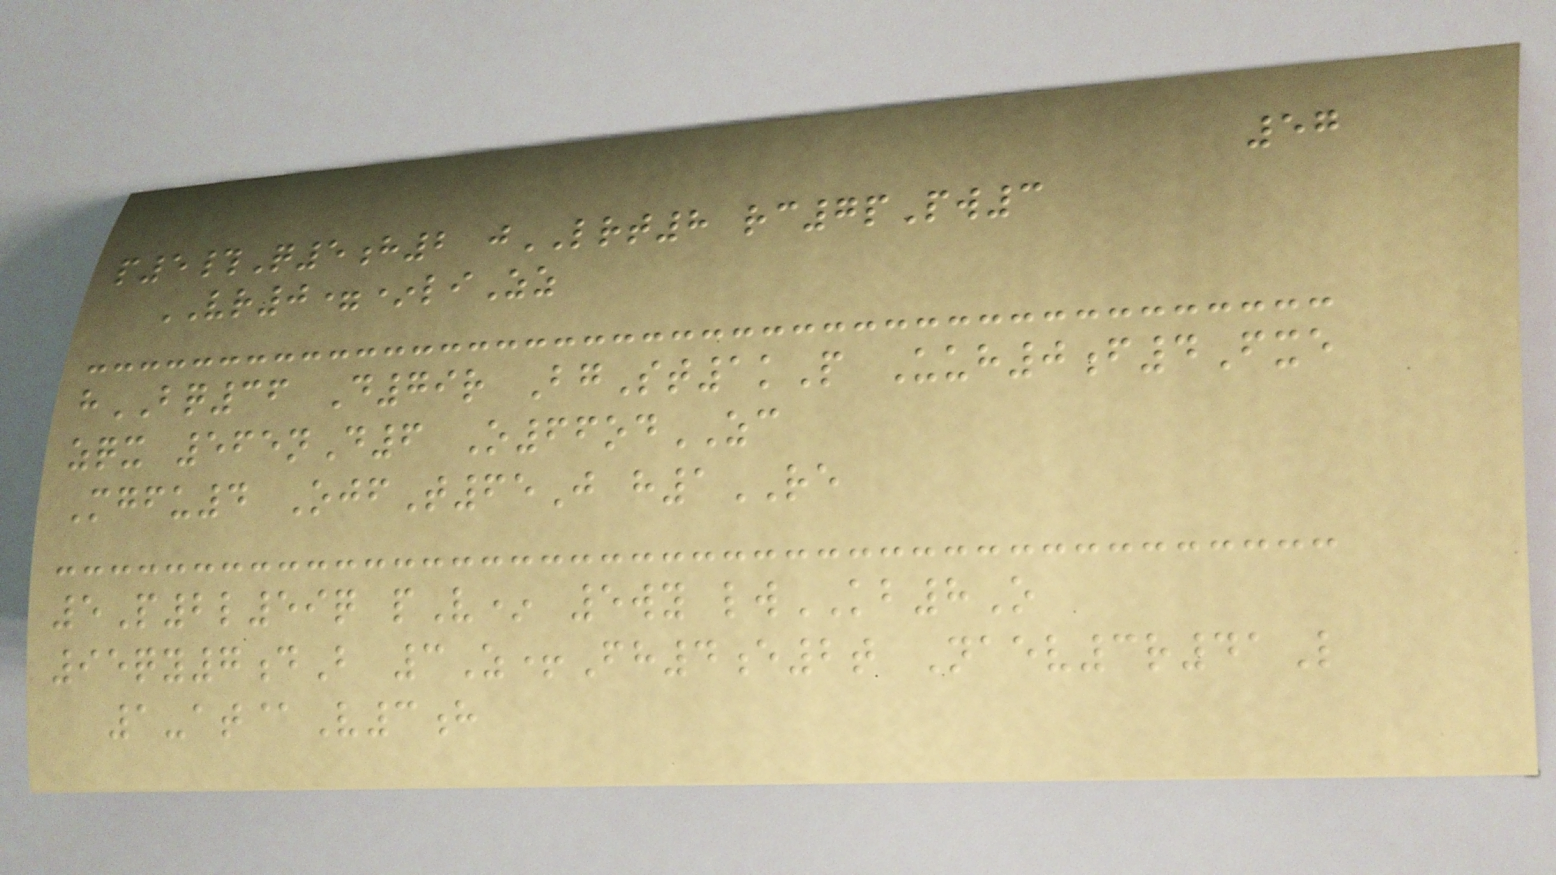57
p5#Q5h2 jLRT8 rc7pPw3
VR0=*liZz
hBQ36 D79r BgSt1kP Uuh0f4Fxe
zqx 565nD6 O66odZC
Mgfu4 OjfT65J h1RE
5P2l59q pV* 5wy lwKB8O
95qy7dB 3Z+Fh4e2t Naev3r41L
1-at@V3h
